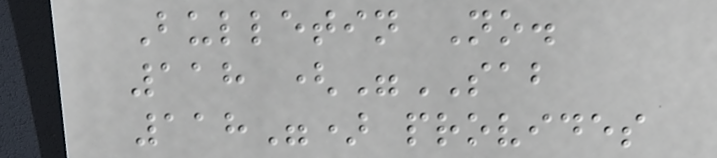Bulletin No.
118 ("SAB
118") provides
